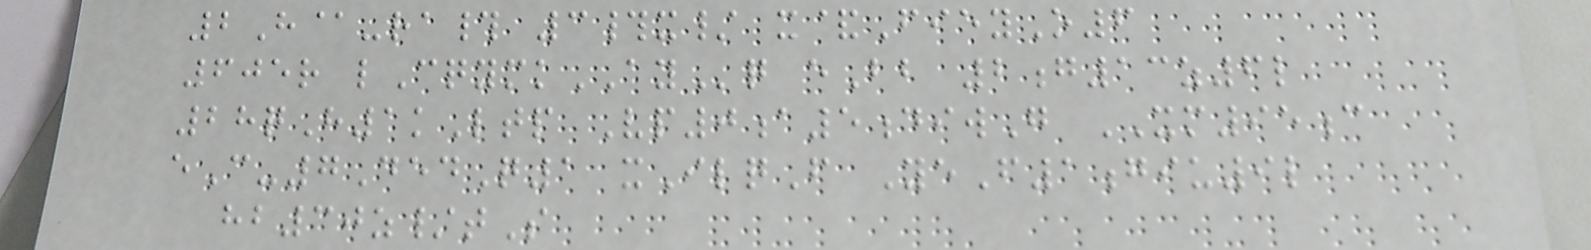2H@-ra# 3#x/ x&FieyO6
605r lCqymkAYq eBb 2g13z6l
28qH1kLtp Vp0a5diwG XM95c
eC-7DedQ1 xIlqF YeF1giu9l
hb30z/tS
